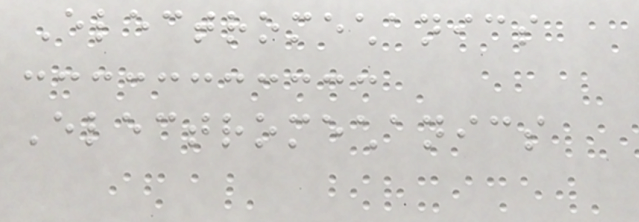Electromechanics
Electromechanics
